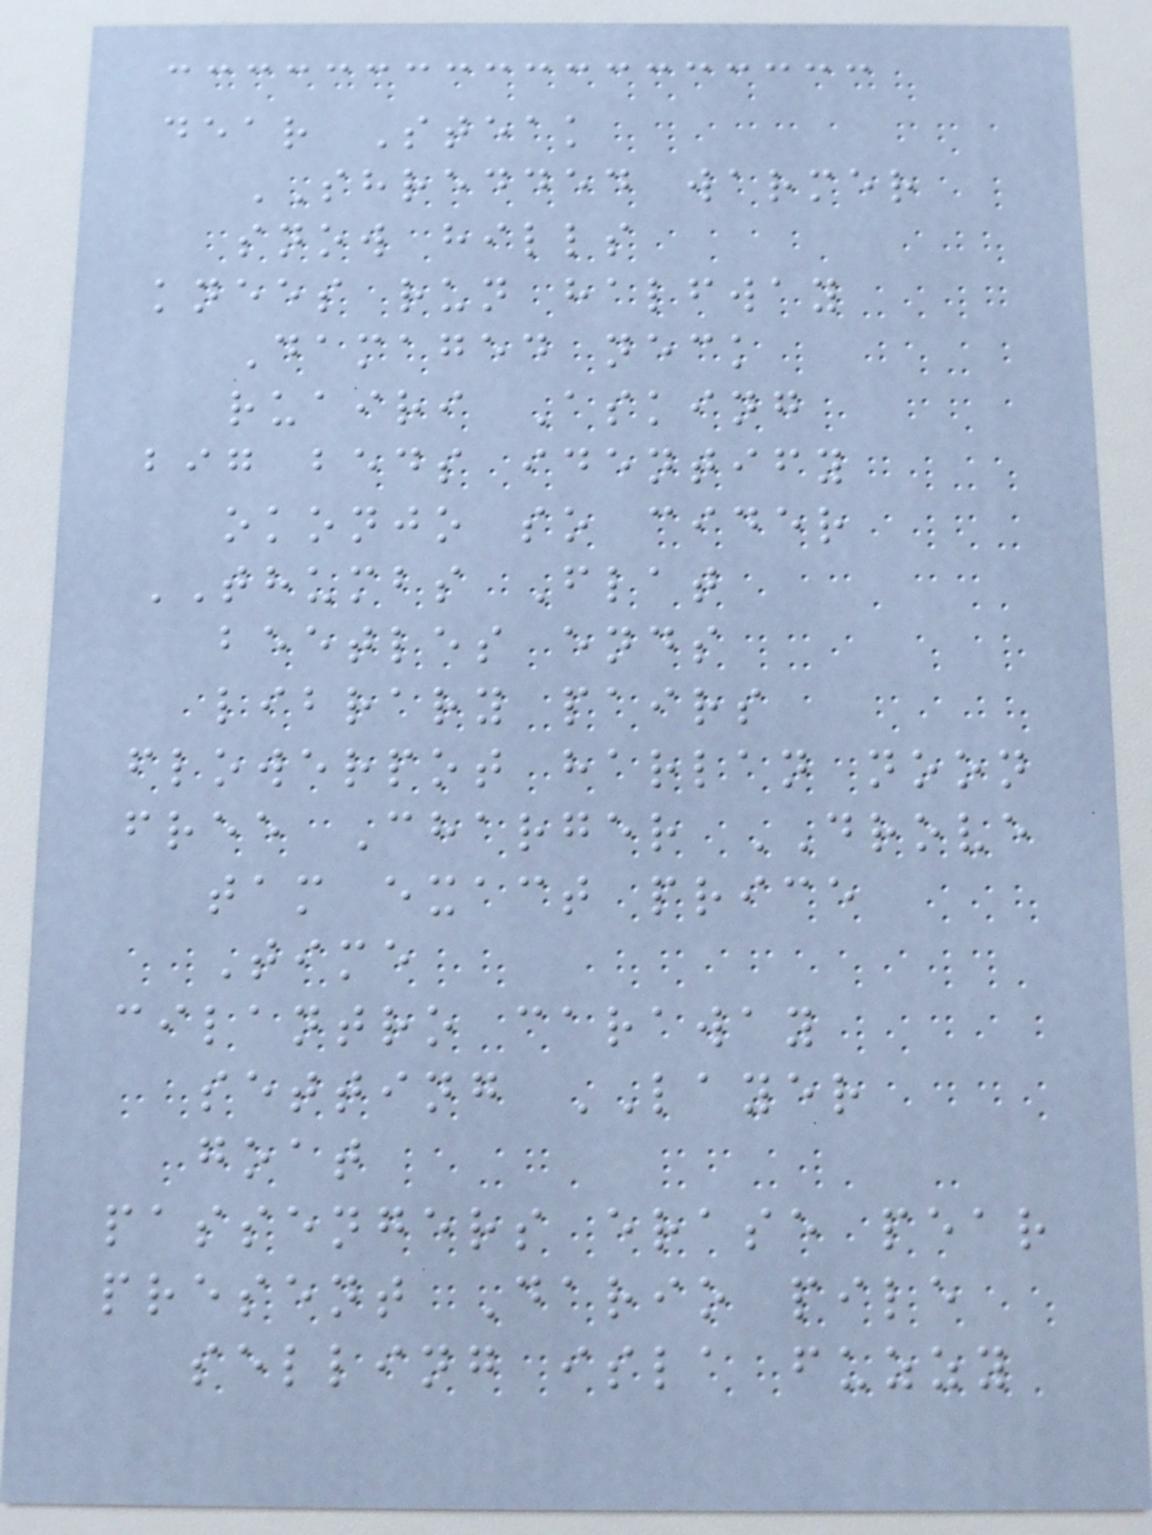dear Steak
SHREDDED warmer
snow hills
knees run halfway
Damaged neck
ruairi Asking
big beds identify
okonjo so cider
THUMBS Flat
beetles ends
library pairs
flowerpot harlan noon
free Charger DROVE
tam exact price
Time
cilantro caraway
setting LAYER
goat
passengers erase pear
present Dario pile
selling isla fuzzy
